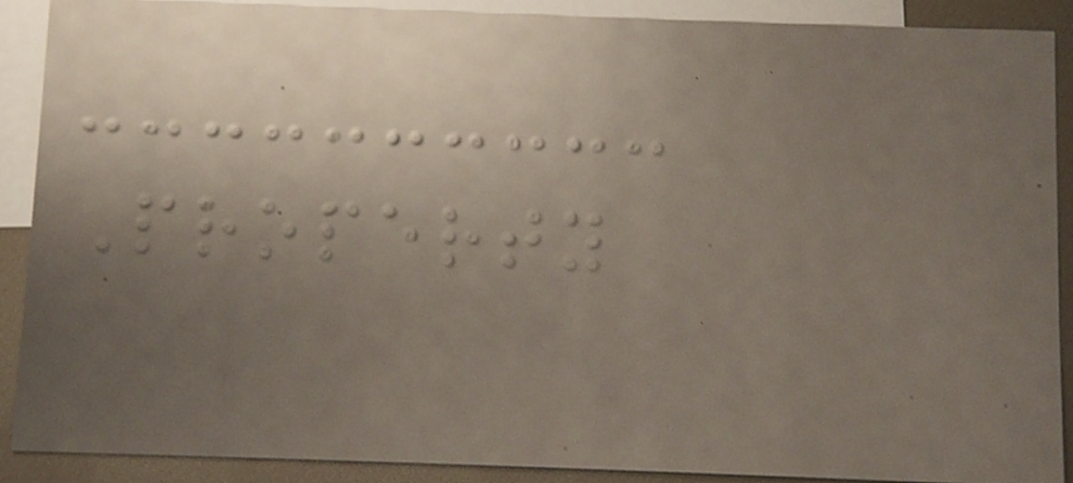Property
